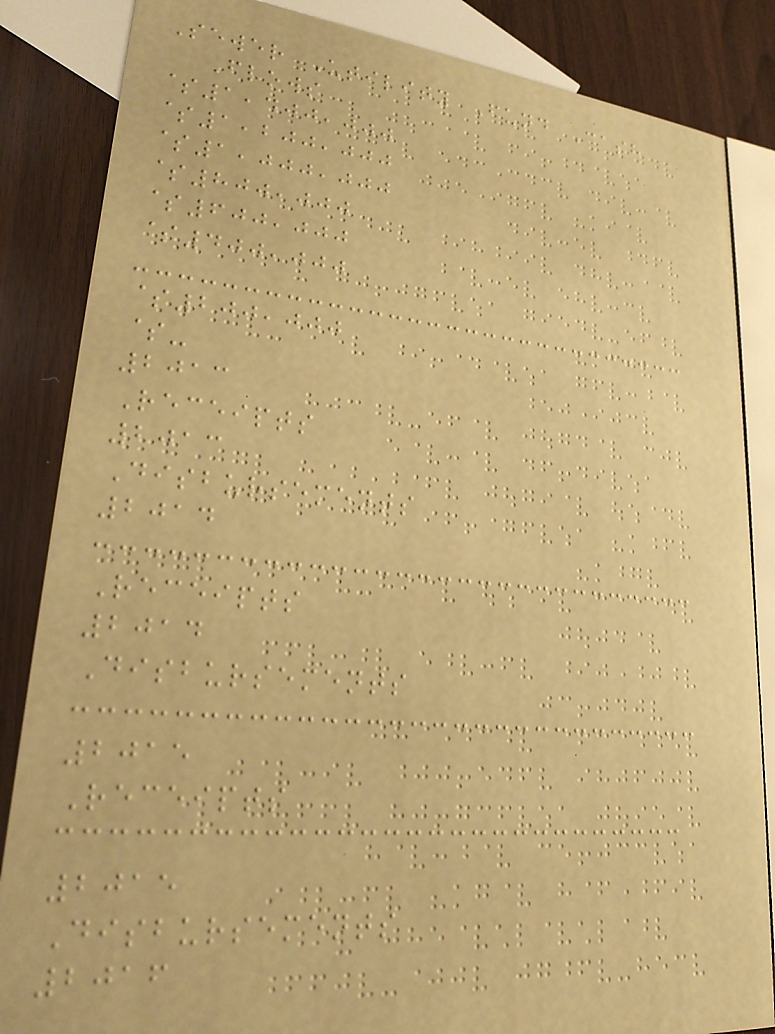Sewer Utility Fund Cash
Flows
$1,400,000
$1,200,000
$1,000,000
$800,000
$600,000
$400,000
$200,000
$-
2013
Receipts
2013
Disbursements
2014
Receipts
2014
Disbursements
2015
Receipts
2015
Disbursements
2016
